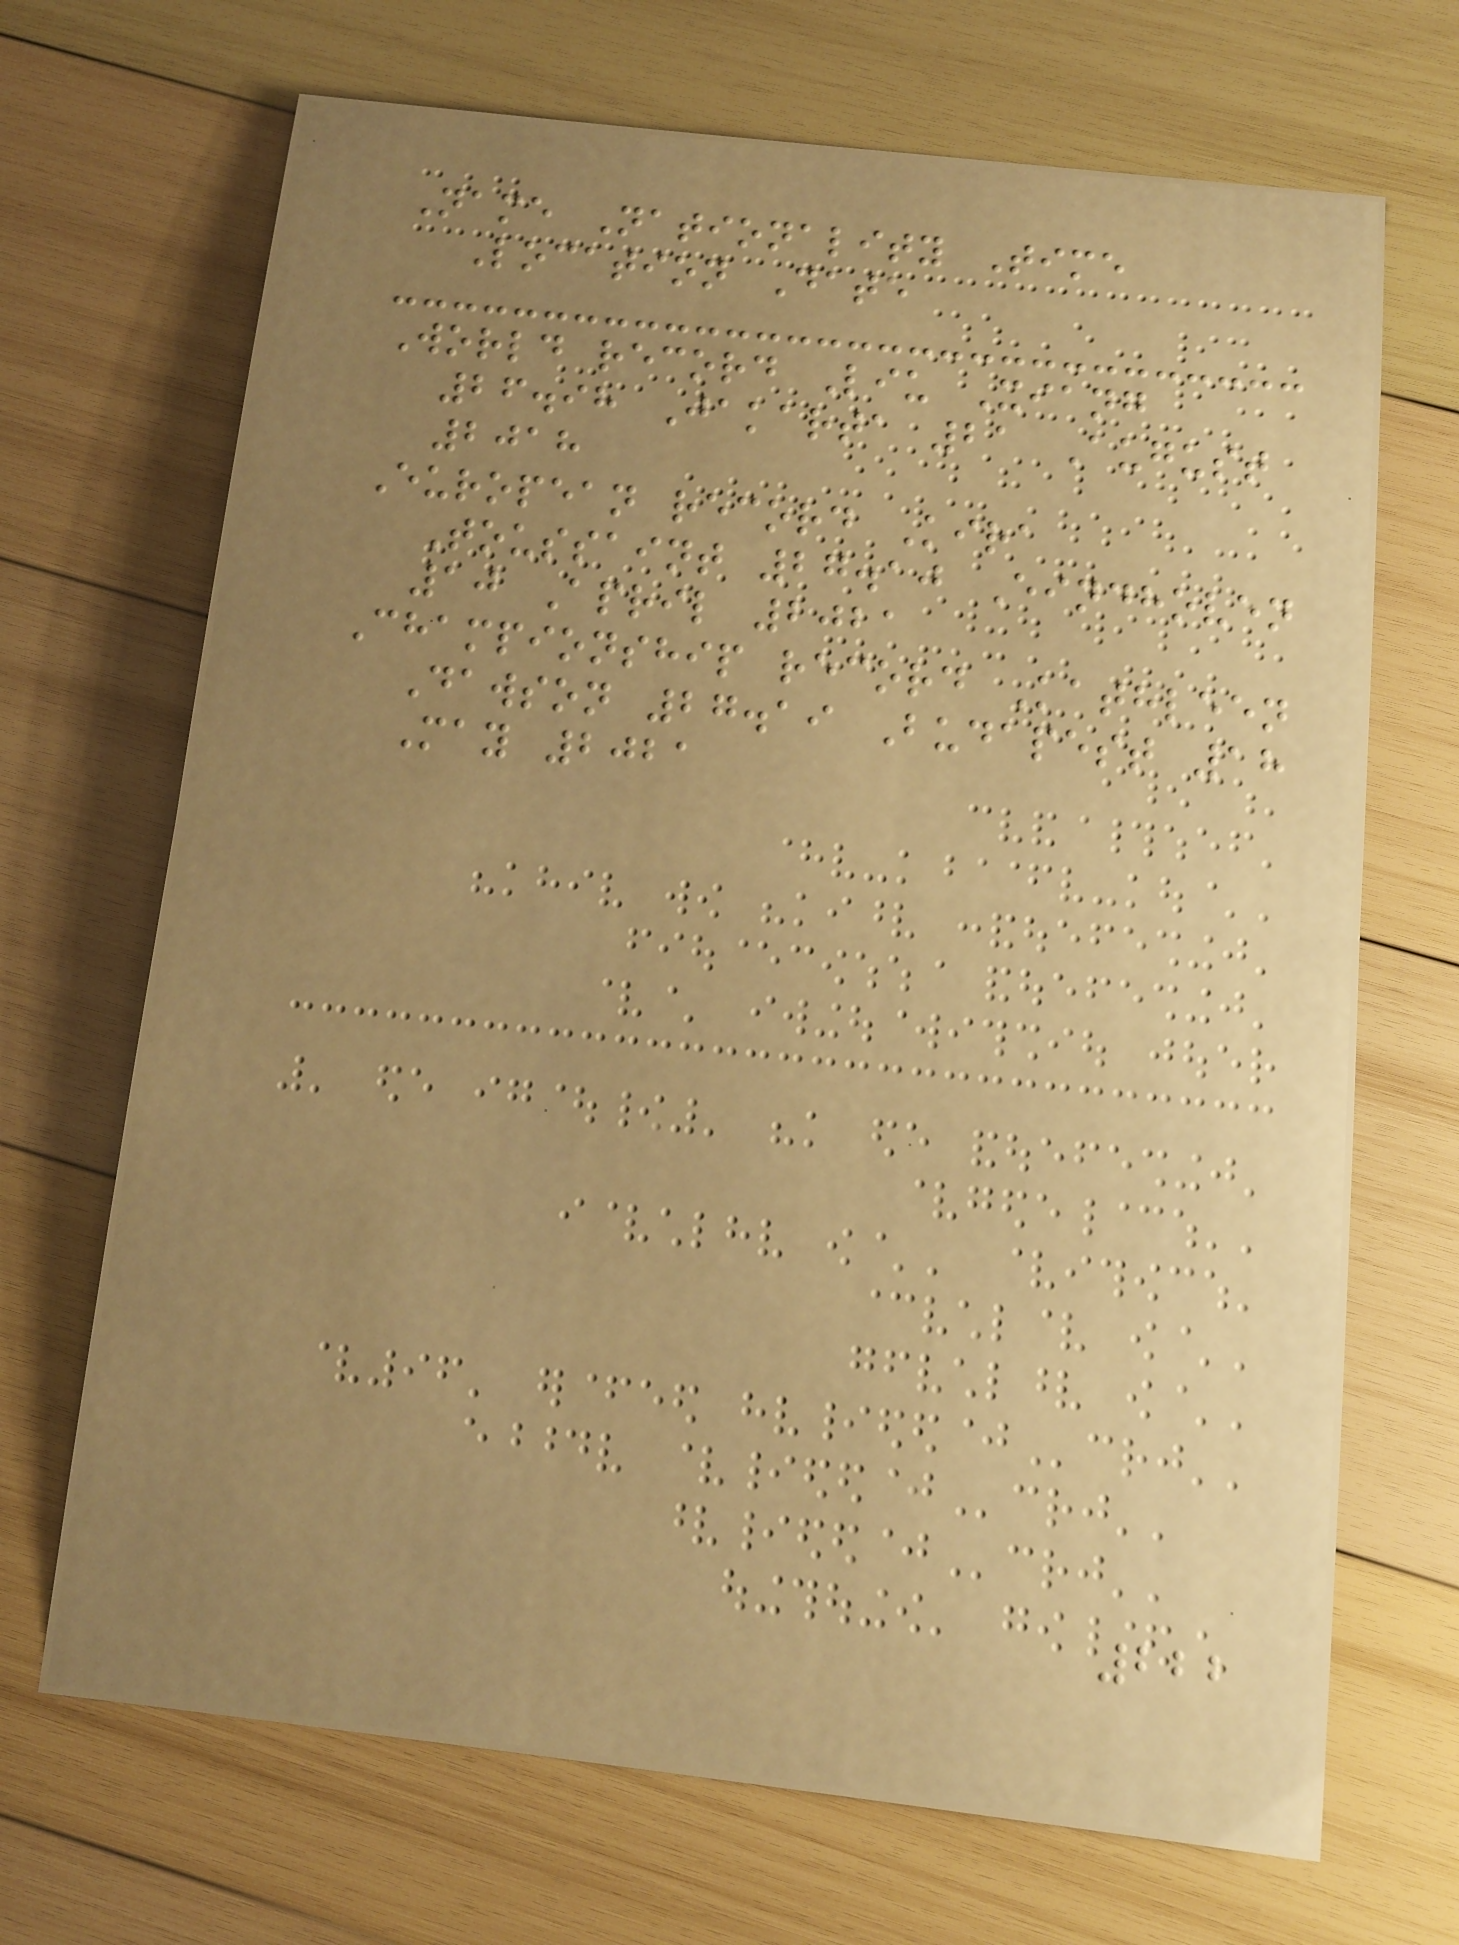Name Nationality Time
Location Date
World record Liu Xiang
26.98 Jakarta 21 August
2018
European record Kira
Toussaint 27.10 Eindhoven
10 April 2021
Championship record Kathleen
Dawson 27.19 Budapest 18
May 2021
222
